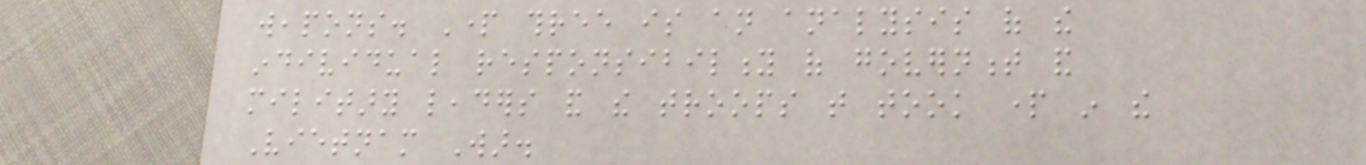weapons. Part three is an analysis of the
individual responsibility of government and
military leaders and the troops that took part in the
Vietnam War.
